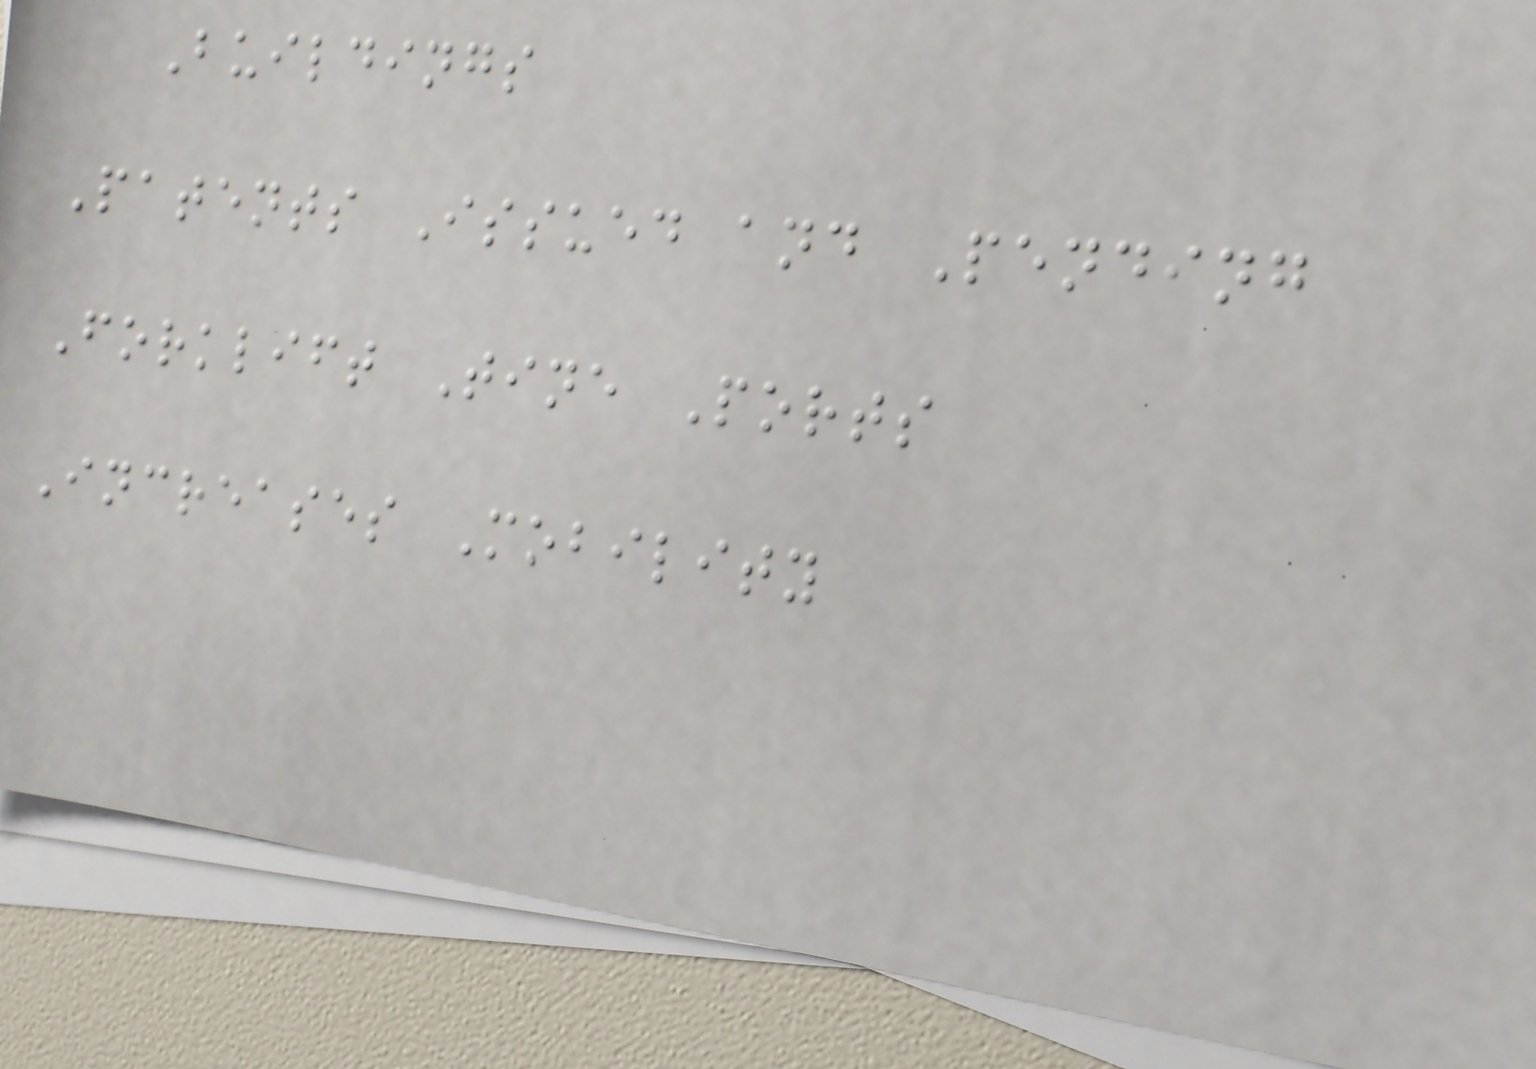Buildings
Patents Issued and Pending
Forklift Tine Ports
Increases Mobility
